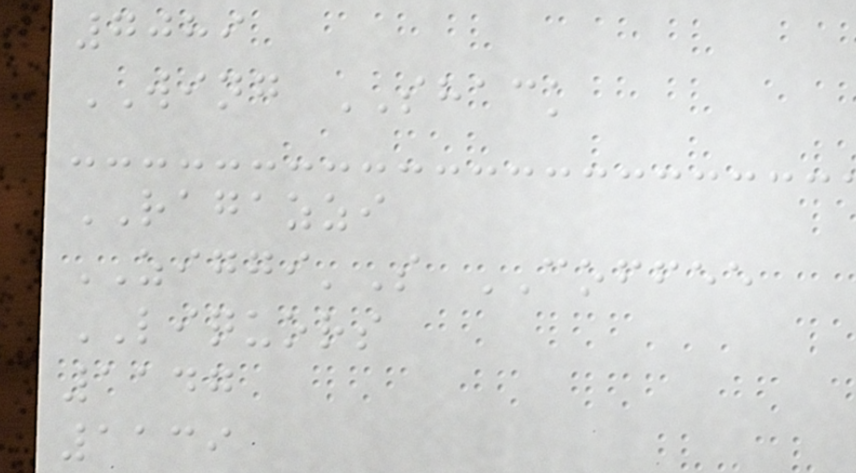7089
WING SHACK
RAGAZZI
ZIGGI'S COFFEE
LIQUORS
1147
1139
